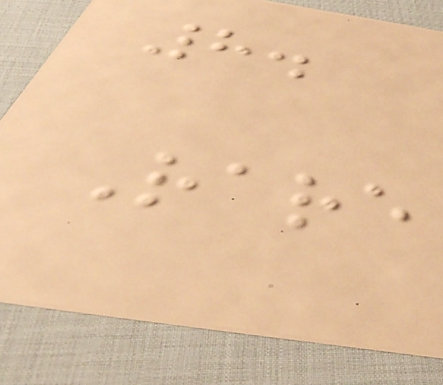8.
Rare
